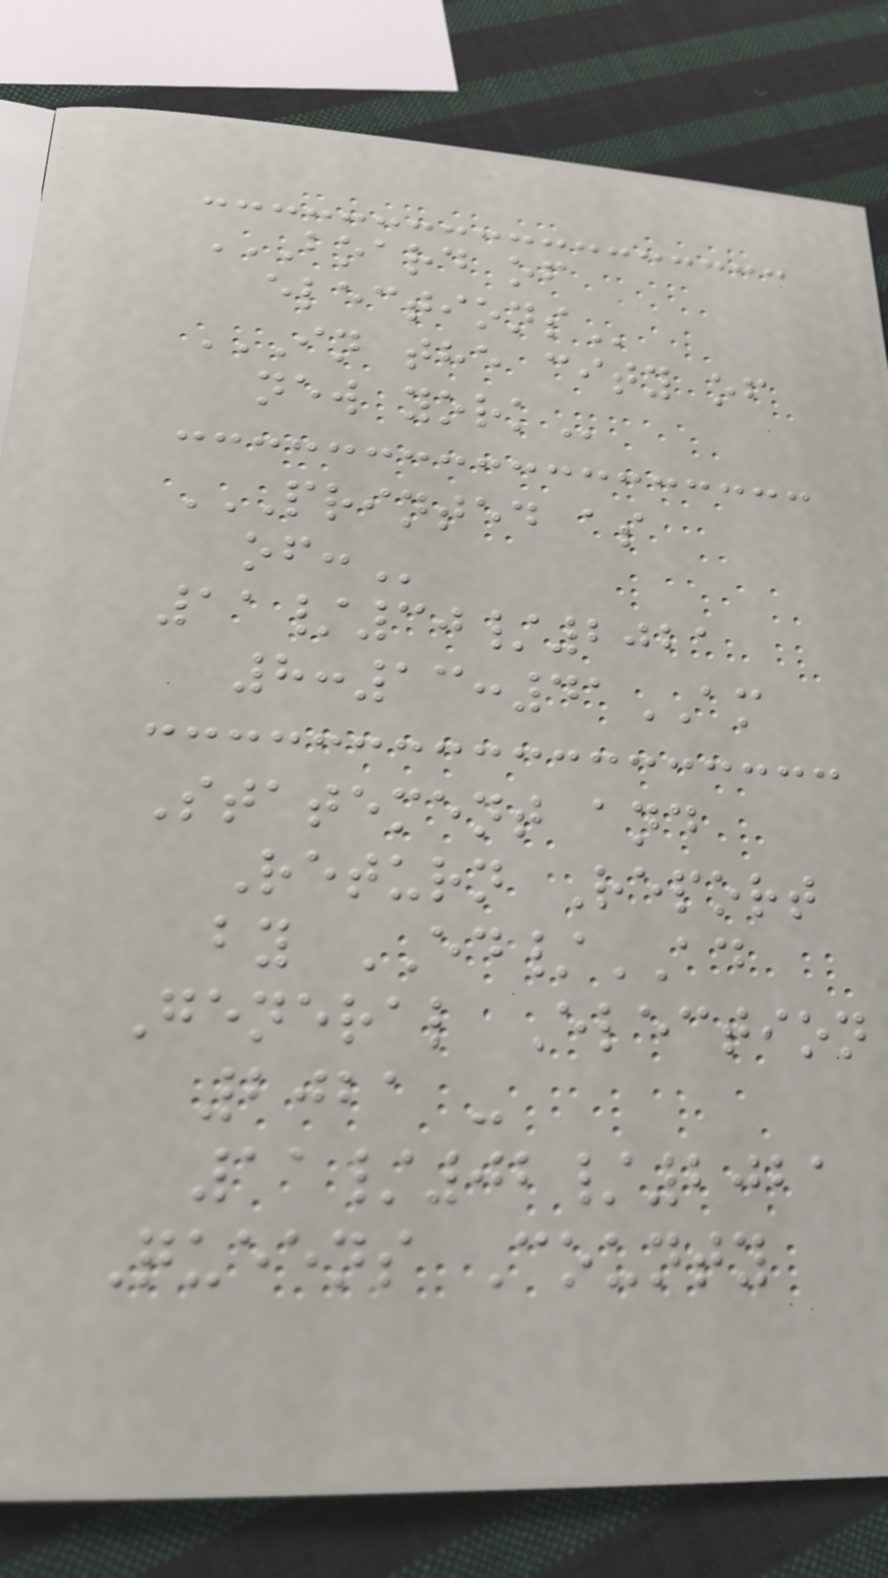BOARD OF
ELECTIONS
IN THE CITY OF
NEW YORK
PRINTED AS
OF:
11/30/2021
8:13:41AM
Statement and
Return Report
by ED/AD
General Election
2021 -
11/02/2021
Queens County
